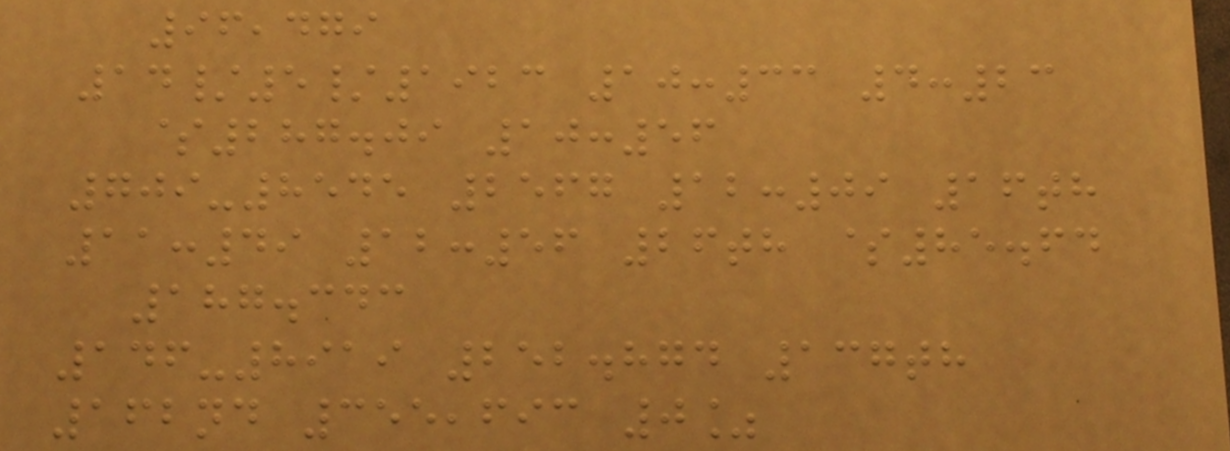96,479
14/5/1923 10:33 4:23
$287.09 10:56
709-8545 2567 12:09 16th
11:49 12:56 26th $85.64
187.343
146-8919 252.874 137th
162nd 355,693 0%
